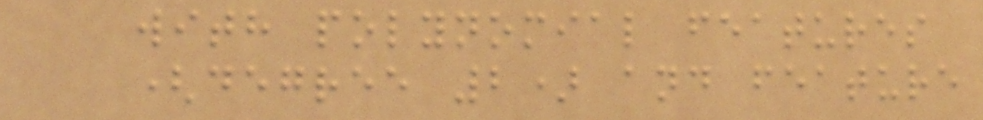with polynomial features
(degree 2) and feature
